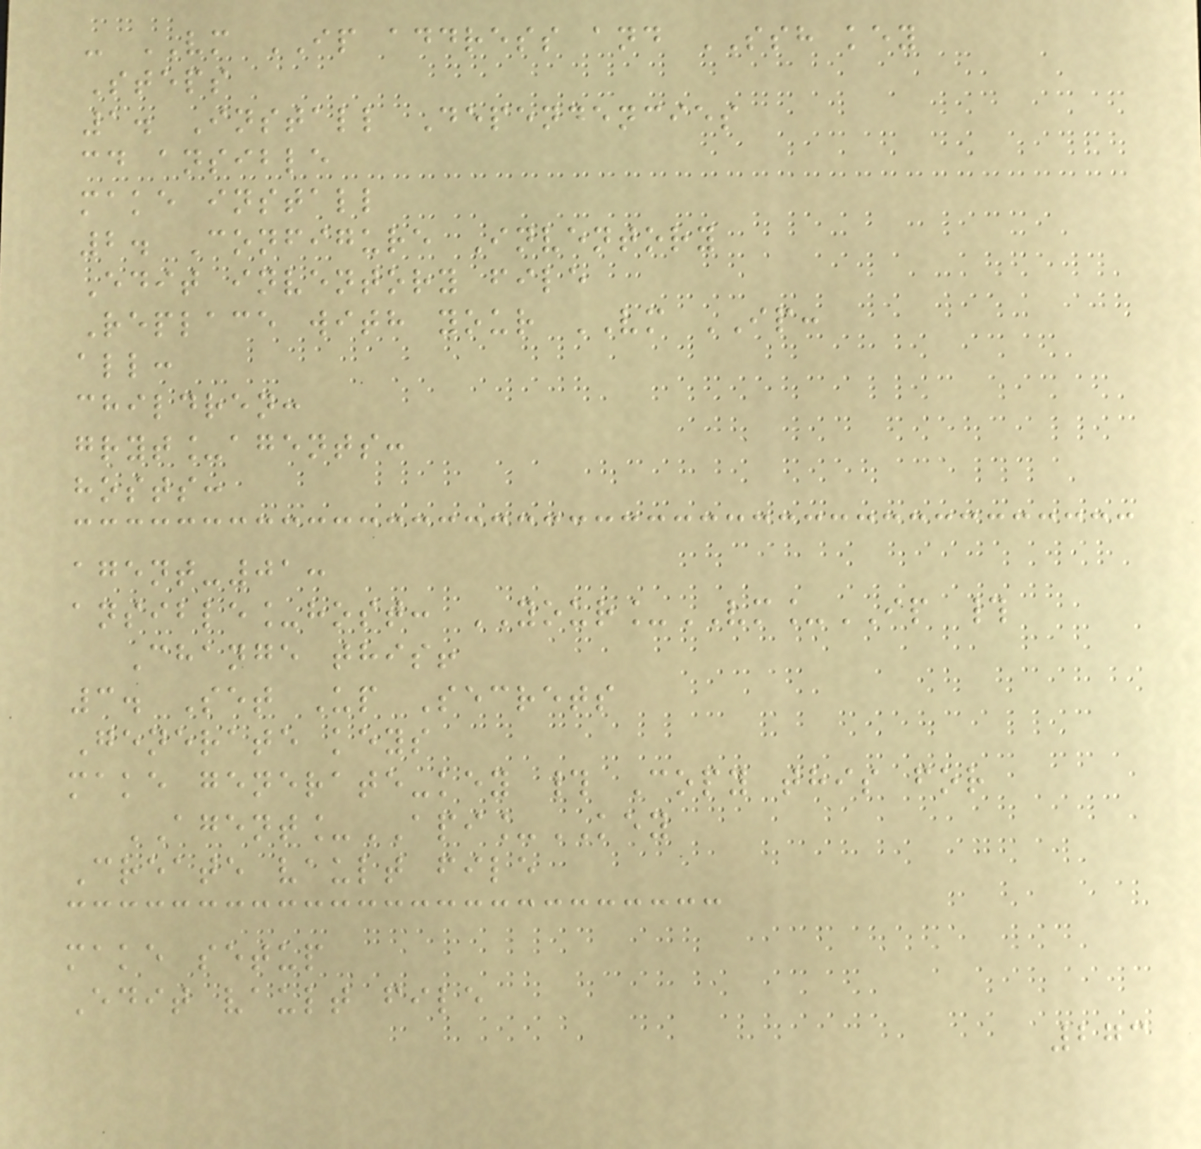- VM IP address and SSH key
Steps
1. Install Dependencies
cd ansible
make install
2. Configure Inventory
Edit inventory file
Replace with your VM IP:
all:
children:
gryt_agents:
hosts:
agent-01:
ansible_host: YOUR_VM_IP #
Change this!
3. Set Up Secrets
Generate keys
make generate-key # Copy this for
AGENT_API_KEY
Create vault file
make setup
Edit vault file
273
